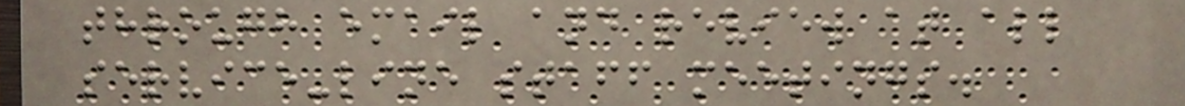through email and review at all
service-line staff meetings.
